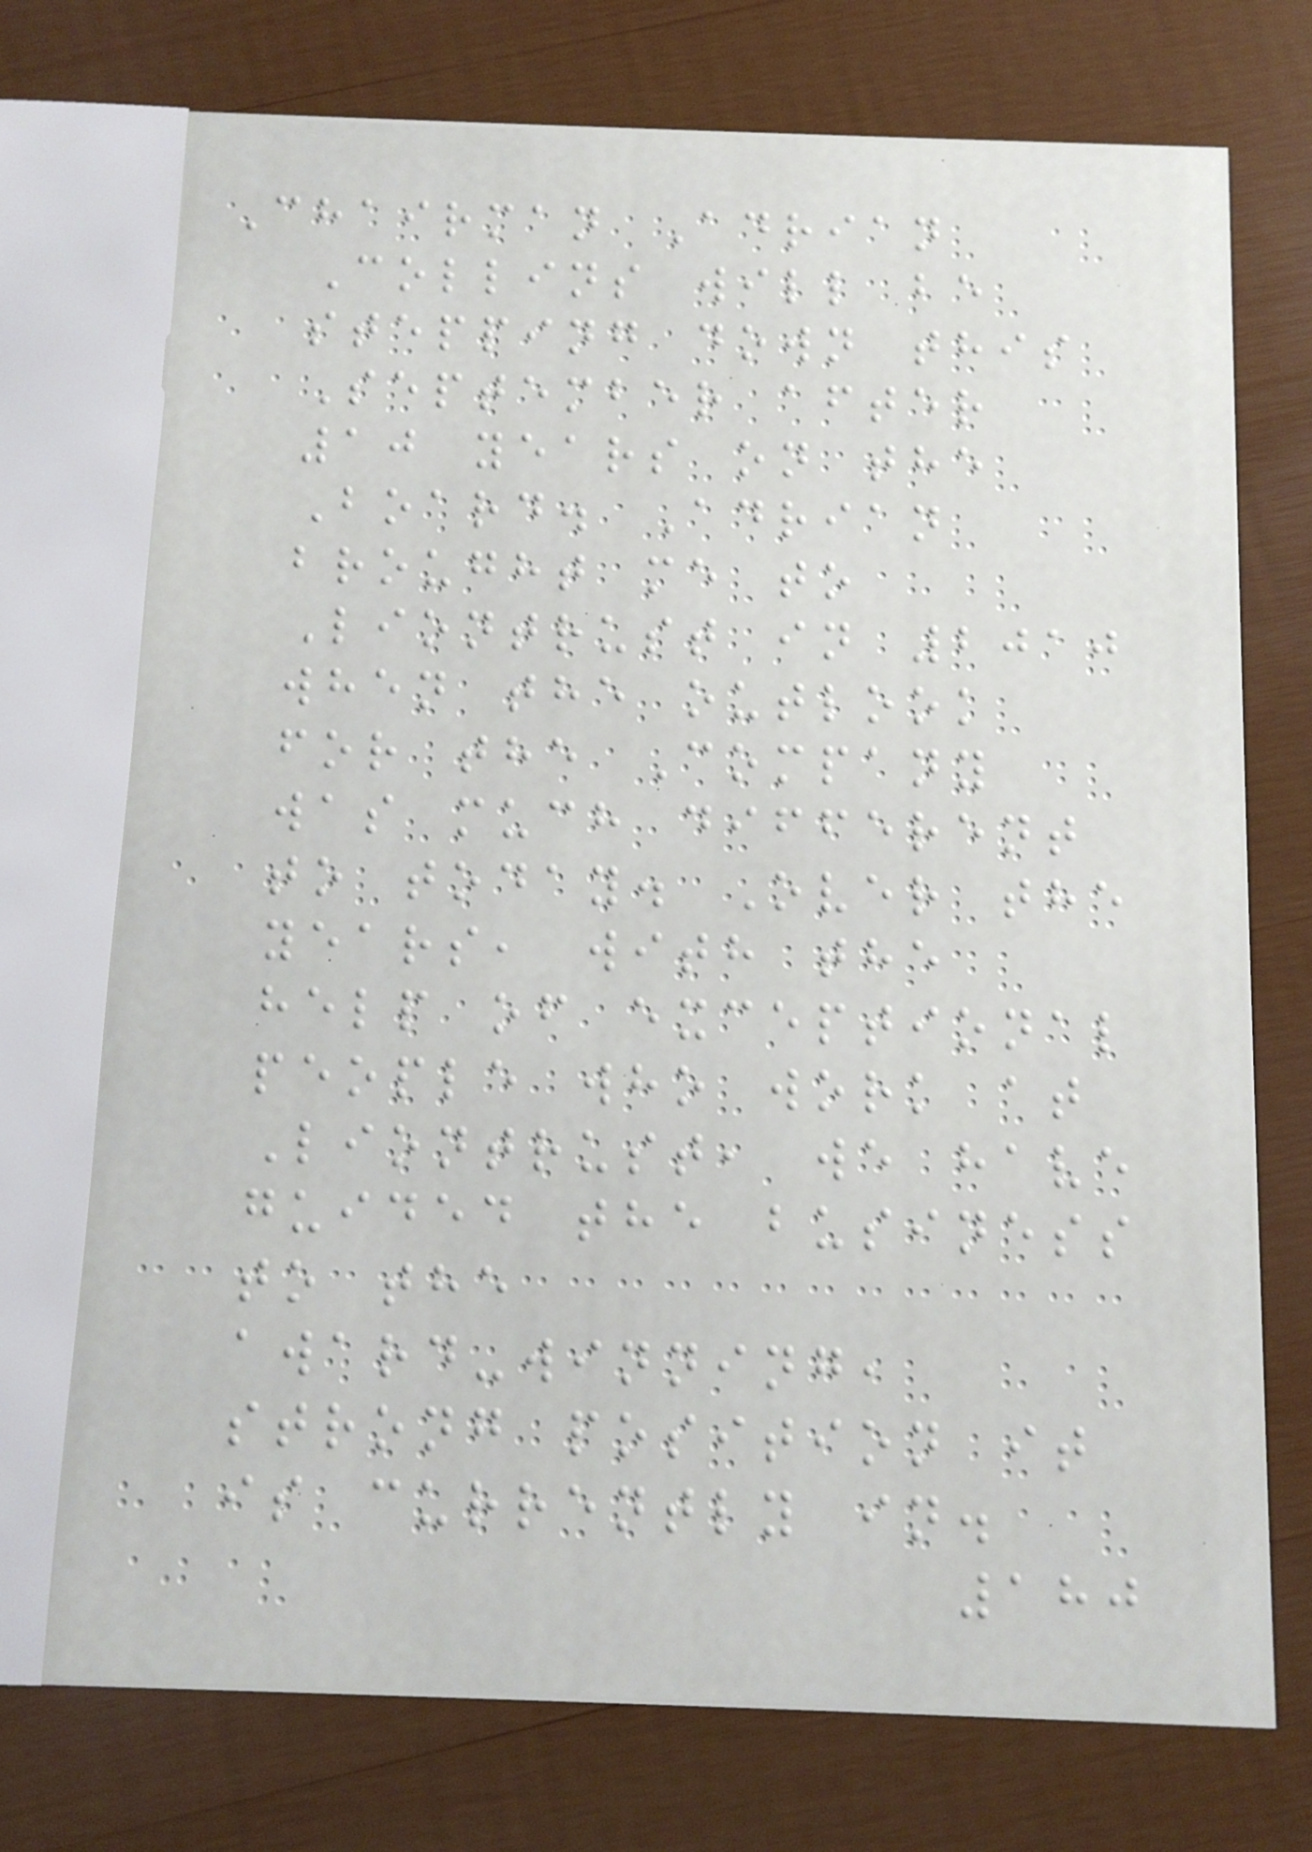Chairman Adrian
Collins will be
stepping down this
September after
10 years on the
Board. Adrian
brought me to
Liontrust in 2010
when the outlook
for the Company
was much different
to today. Over the
years, with the
help of exceptional
people who work at
Liontrust, we have
guided the business
to the
award-winning,
strong position it
is currently in.
180
